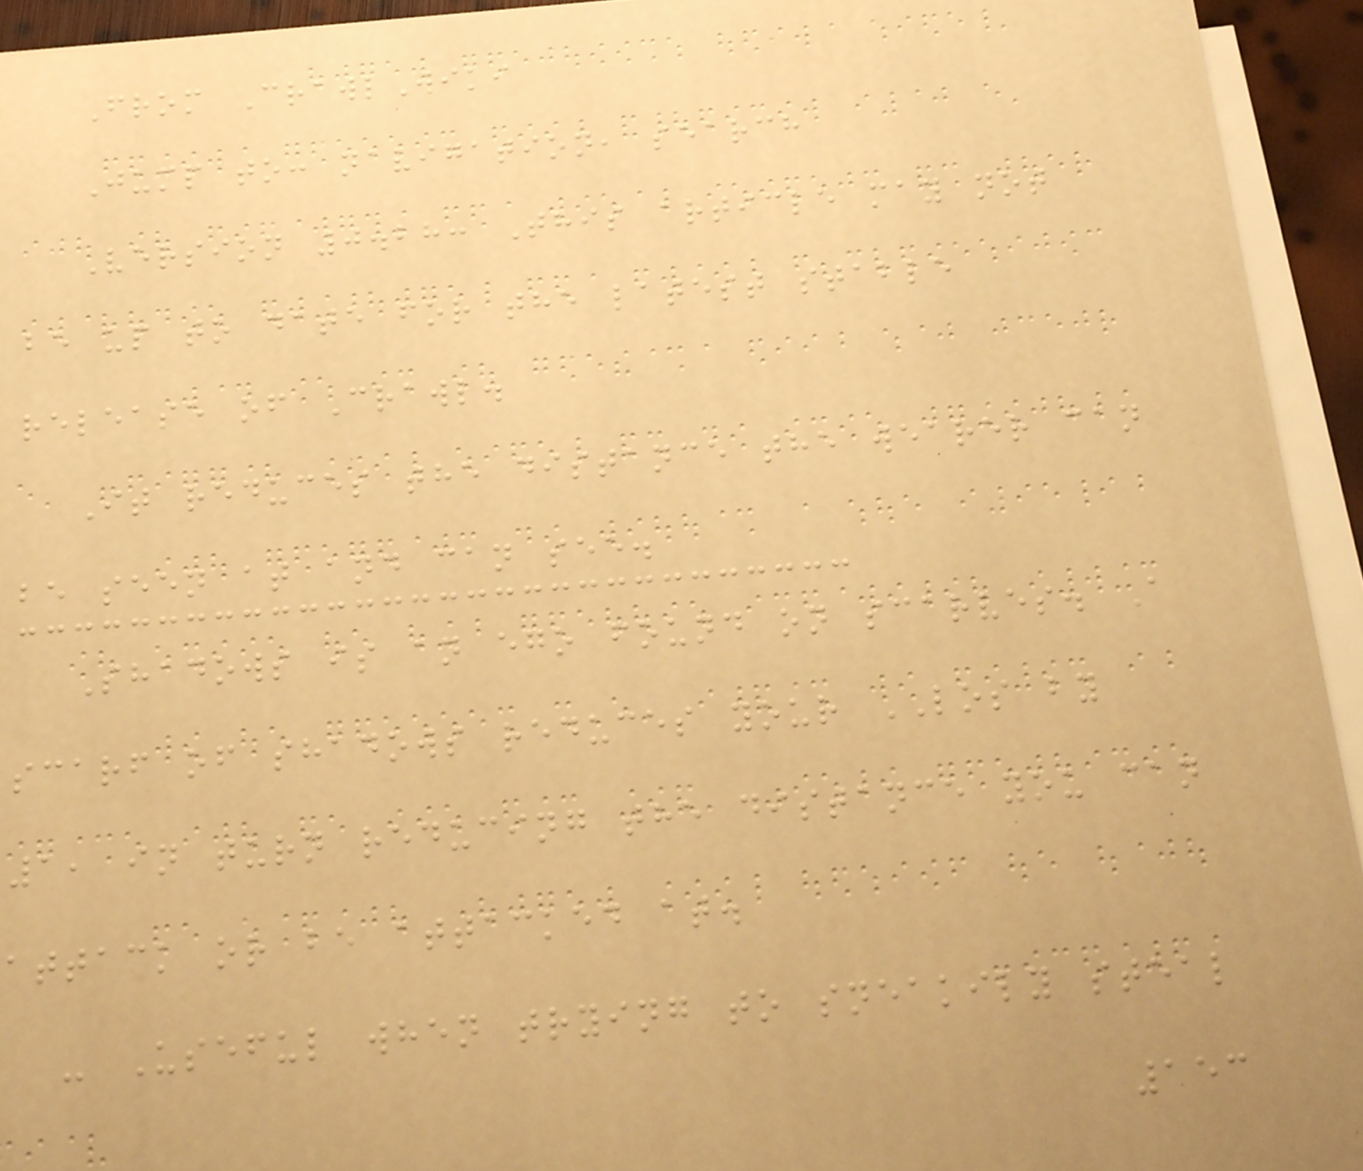From CrawlWiki
Jump to: navigation, search
Version 0.28: This article may not
be up to date for the latest stable
release of Crawl.
It reduces the distance the wearer can
be seen at and can see.
Shadows is an ego found on scarves. A
scarf of shadows reduces your LOS by
1, in turn reducing the distance you can
attack or be attacked at.
- Useful when trying to sneakily steal
153
